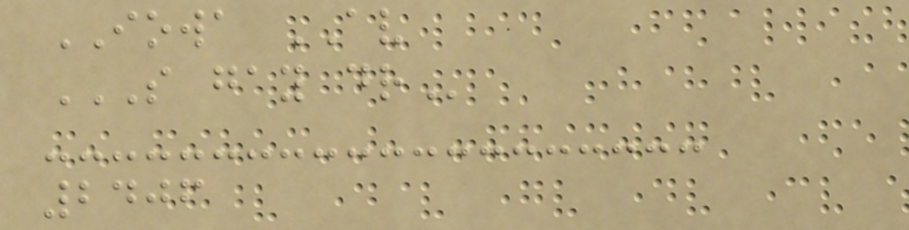IOWA AV
S GAY DR
2406
